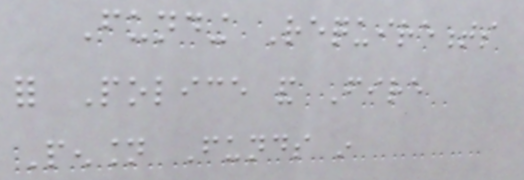Funding Requirements
for Police and Fire
Pension Funds in
